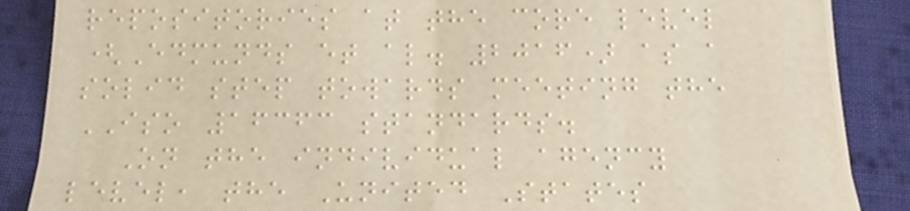repositories at the core level
(Edmunds et al. 2016) as a
solid step towards meeting the
ISO 16363 standards.
On the individual agency
level, the United States
